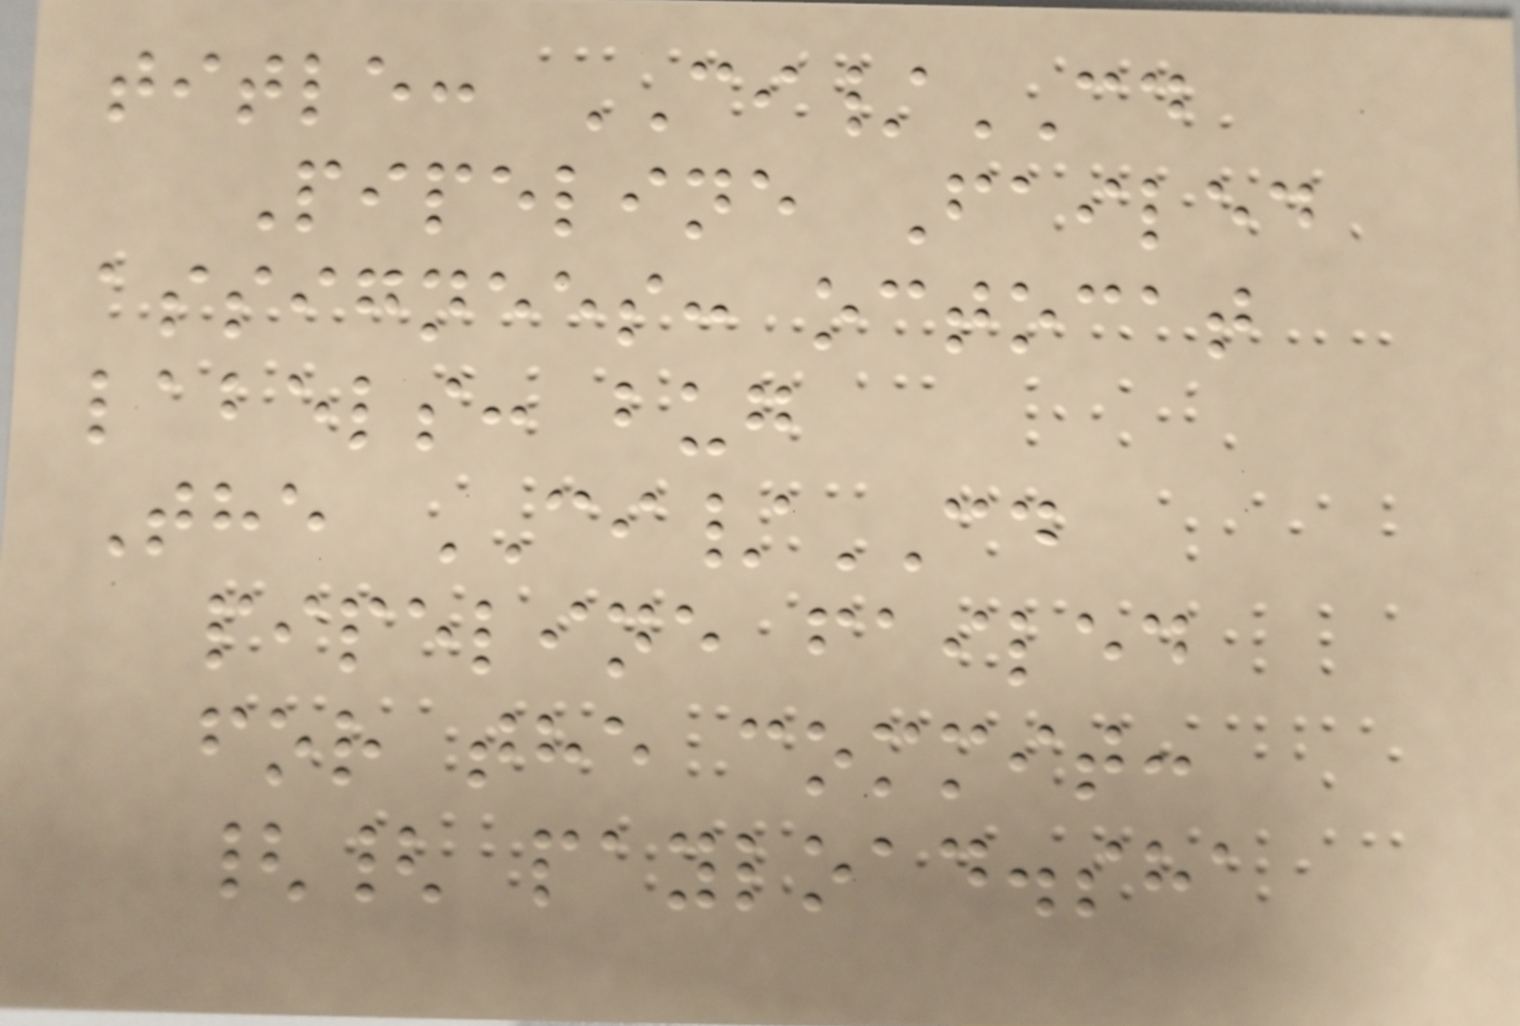title: CI/CD
Pipeline Failed
assignees: octocat
labels: bug
The CI/CD
pipeline failed
for the commit:
{{ payload.sha
